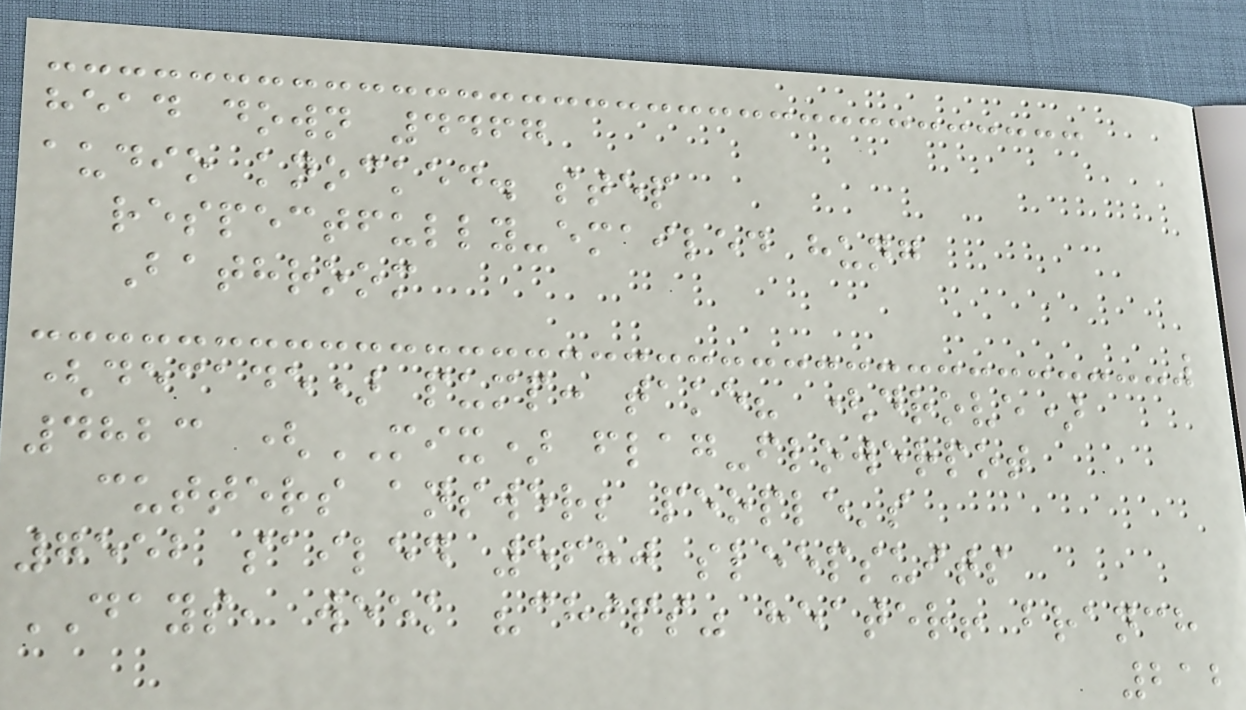head down 4467
audio knocked. step
respectfully-emailed hung
Bathroom
(decade) pump: take? (drove)
4823 (MIX) flag-flowerpot
cutters answer; people's
7552 sailed 5680 sleepsuits
DAYS, week "chips" heater! branch
212
